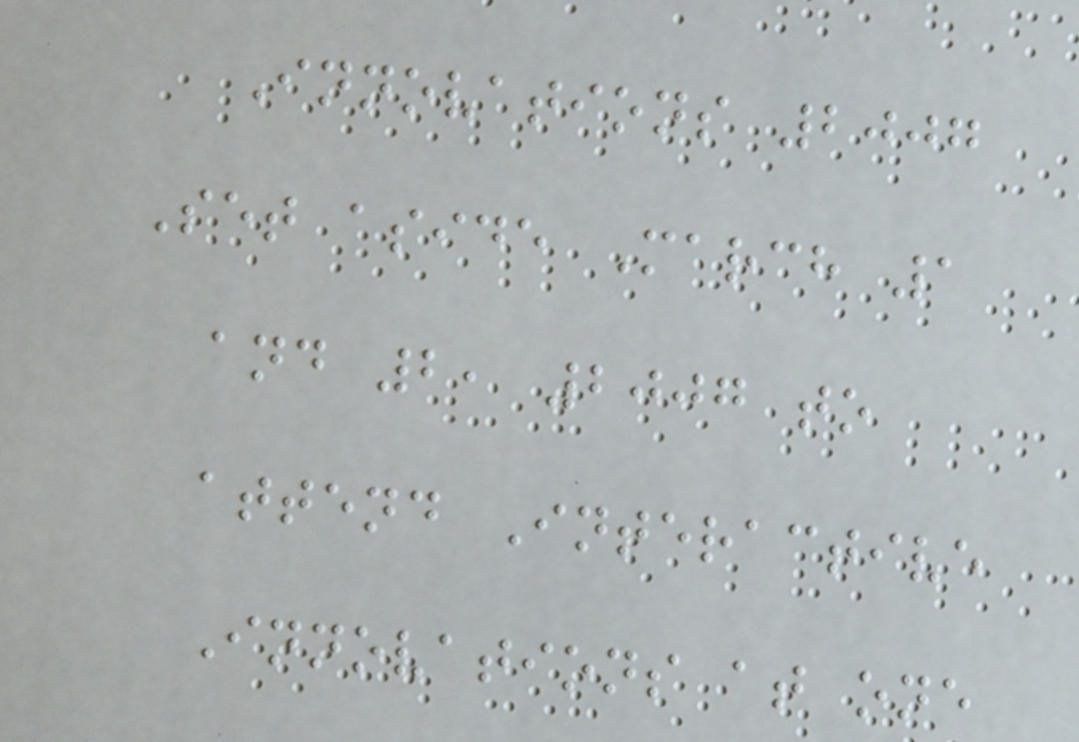Innovations 2007
Set aside March 1
and 2, 2007 to
attend Interactive
Innovations at one
